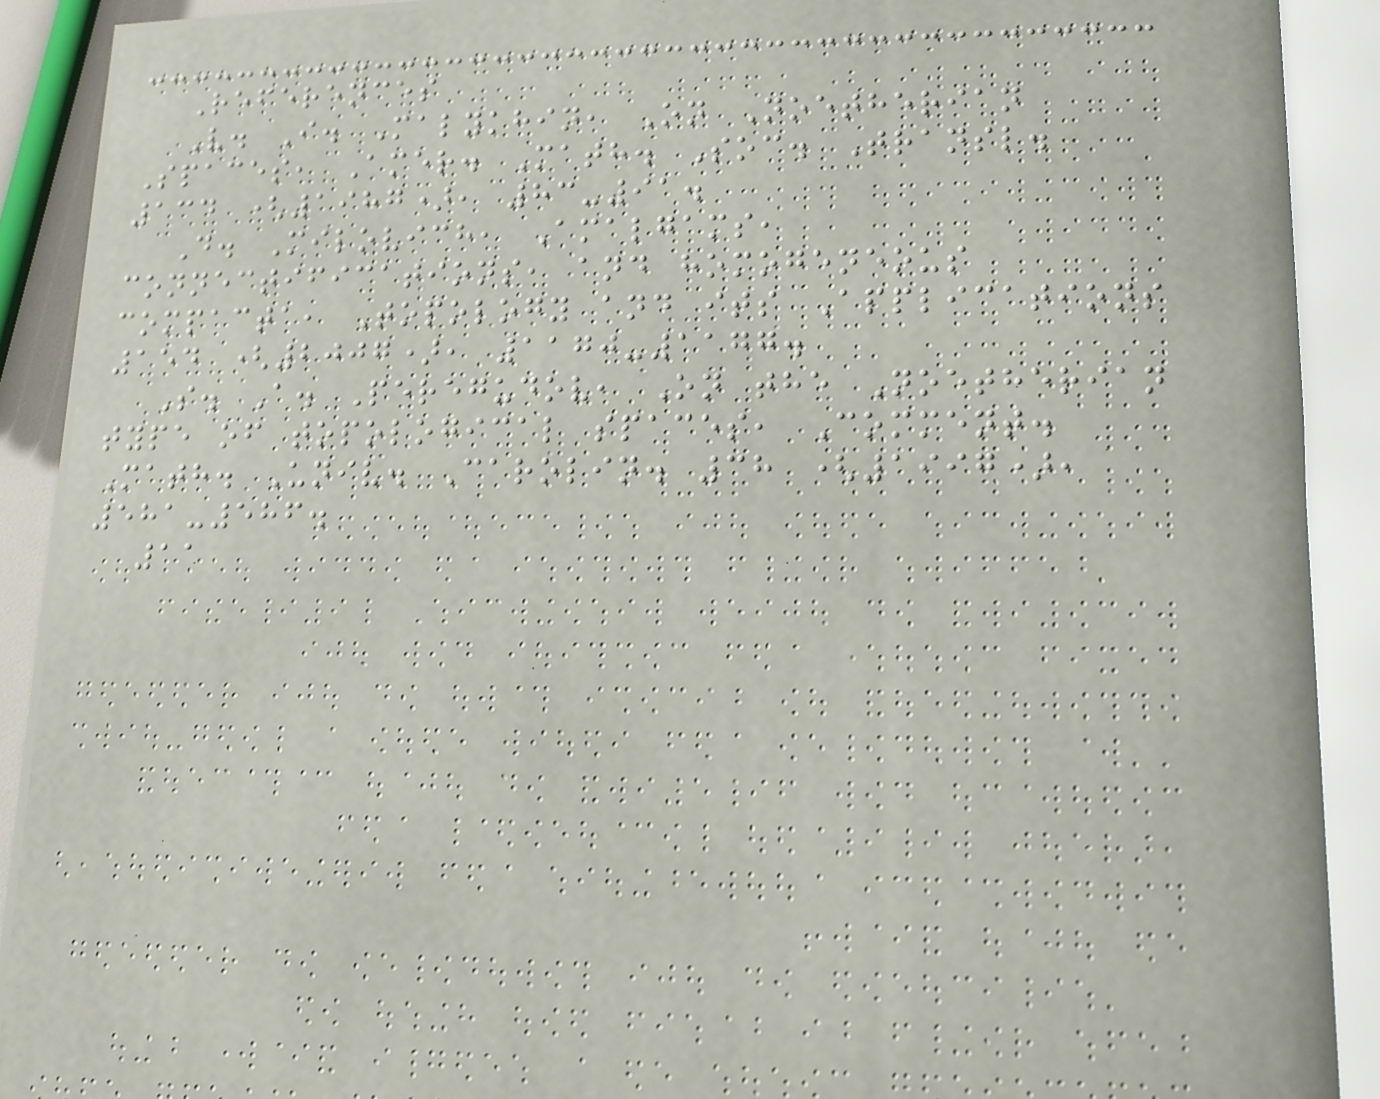References
V. I. Malykhin, On Noetherian
Spaces, Amer. Math. Soc. Transl.
134 (1987), 83-91.
D. Milovich, Amalgams,
connectifications, and homogeneous
compacta, Topology and its Applications
154 (2007), 1170-1177.
S. A. Peregudov, On the Noetherian
type of topological spaces, Comment.
Math. Univ. Carolin. 38 (1997),
581-586.
11
